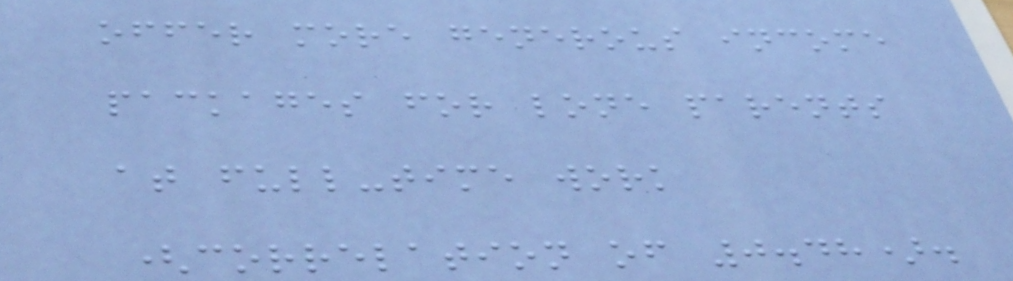offer more generous income
packages for lone parents
at full-time work
(correlation of 0.48).
